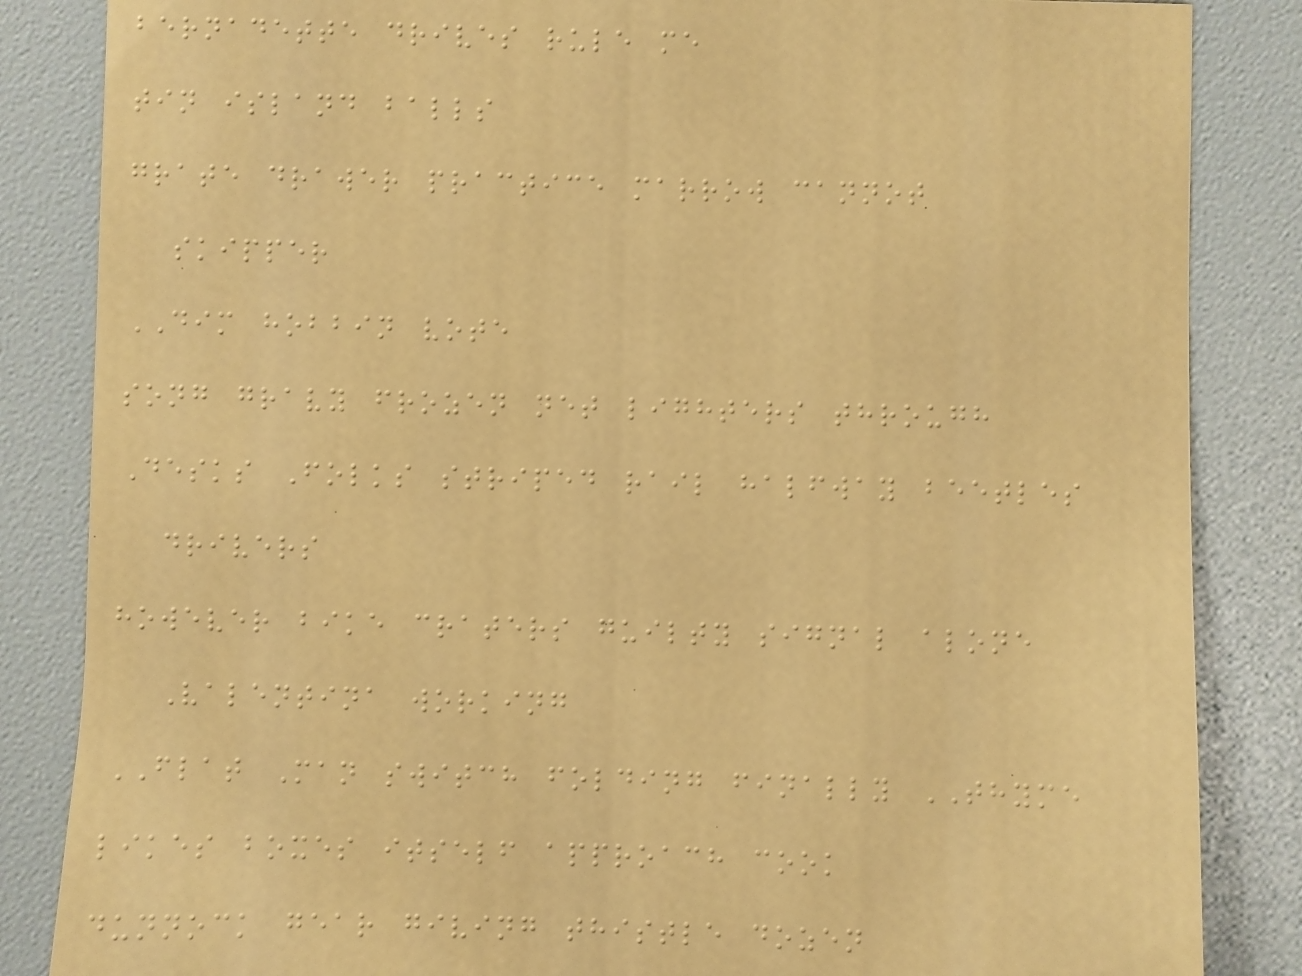bernadette drives rule me
tin island balls
grate drawer practice marrow cannot
skipper
DIM hobbin vote
song gravy frozen net lighters through
Desks Folks striped rail halfway beetles
drivers
however bike craters guilty signal alone
Valentina working
FLAT Man switch folding finally THYME
likes boxes itself approach cook
dunnock gear giving thistle dozen
